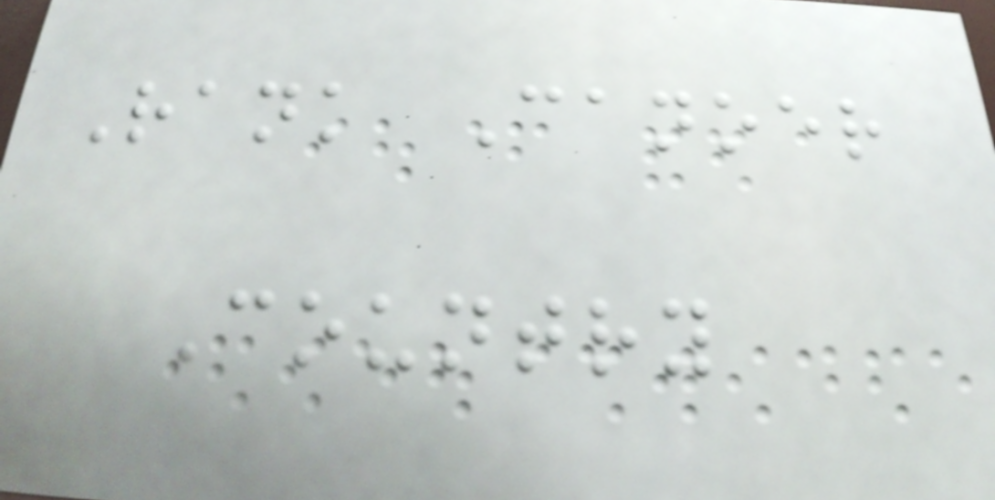Rank Canoer
Country
